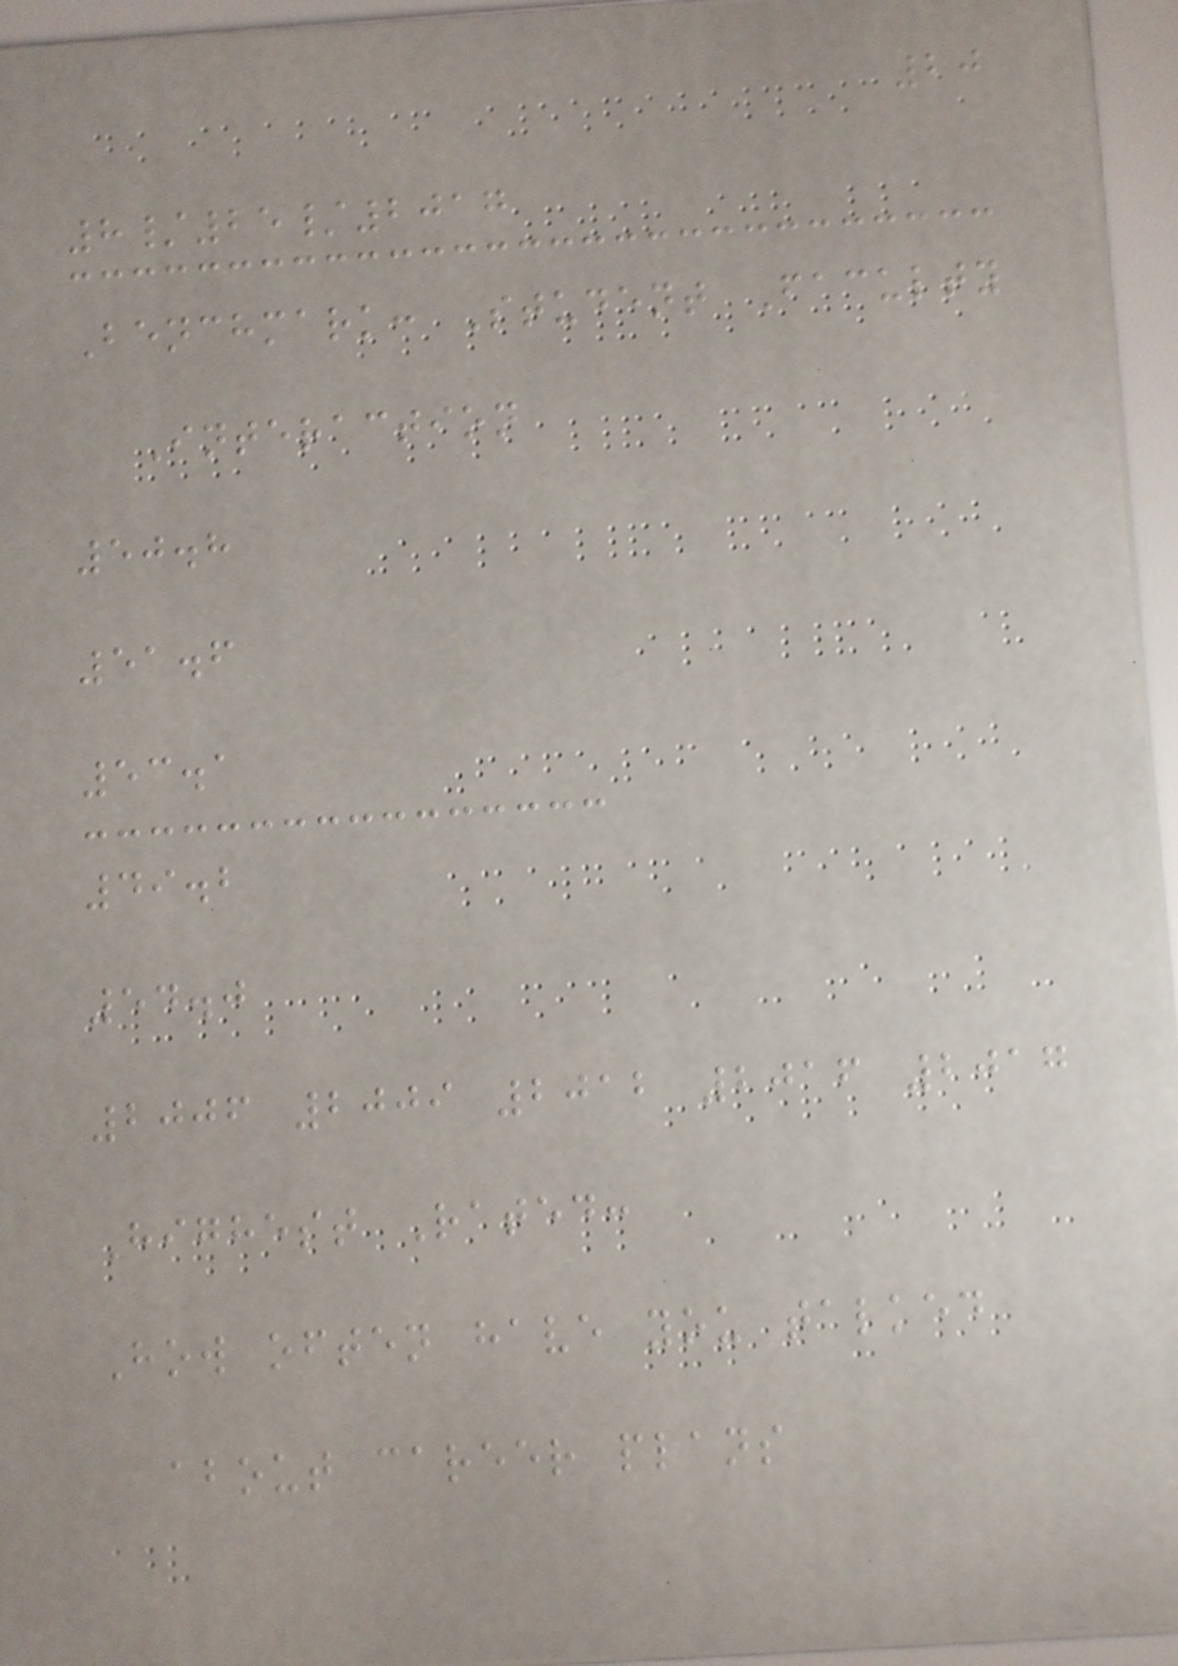20
8/25/2017
Benchmark: Student Faculty
Interaction
50.8
51.6
53.1
49.2
54.0
2006 2009 2012 2016 2017
Highest Rated:
How often have you talked
about career plans
